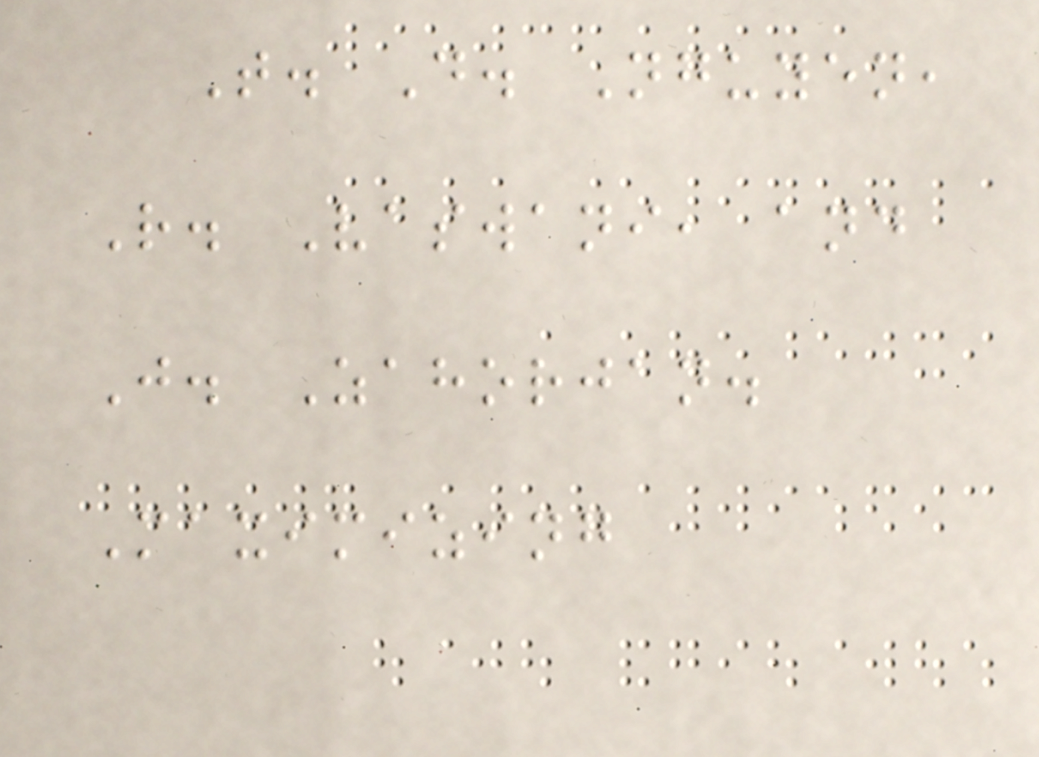T. D. Nguyen,
R. Vaswani, and
J. Zahorjan.
Maximizing
